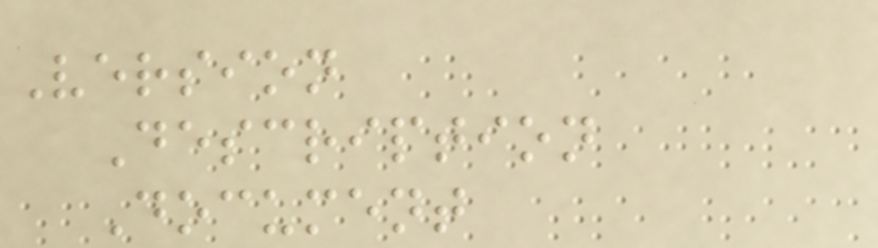Version
Description
Document
